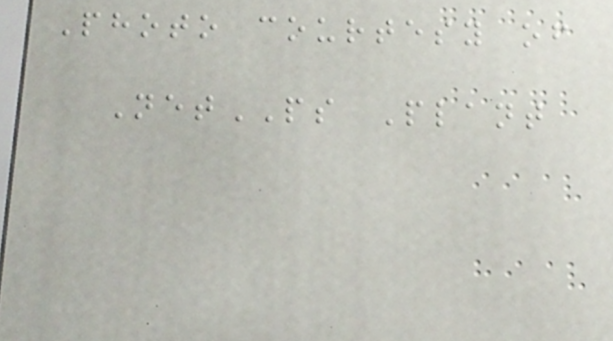Photo courtesy of
NetPS Plant
